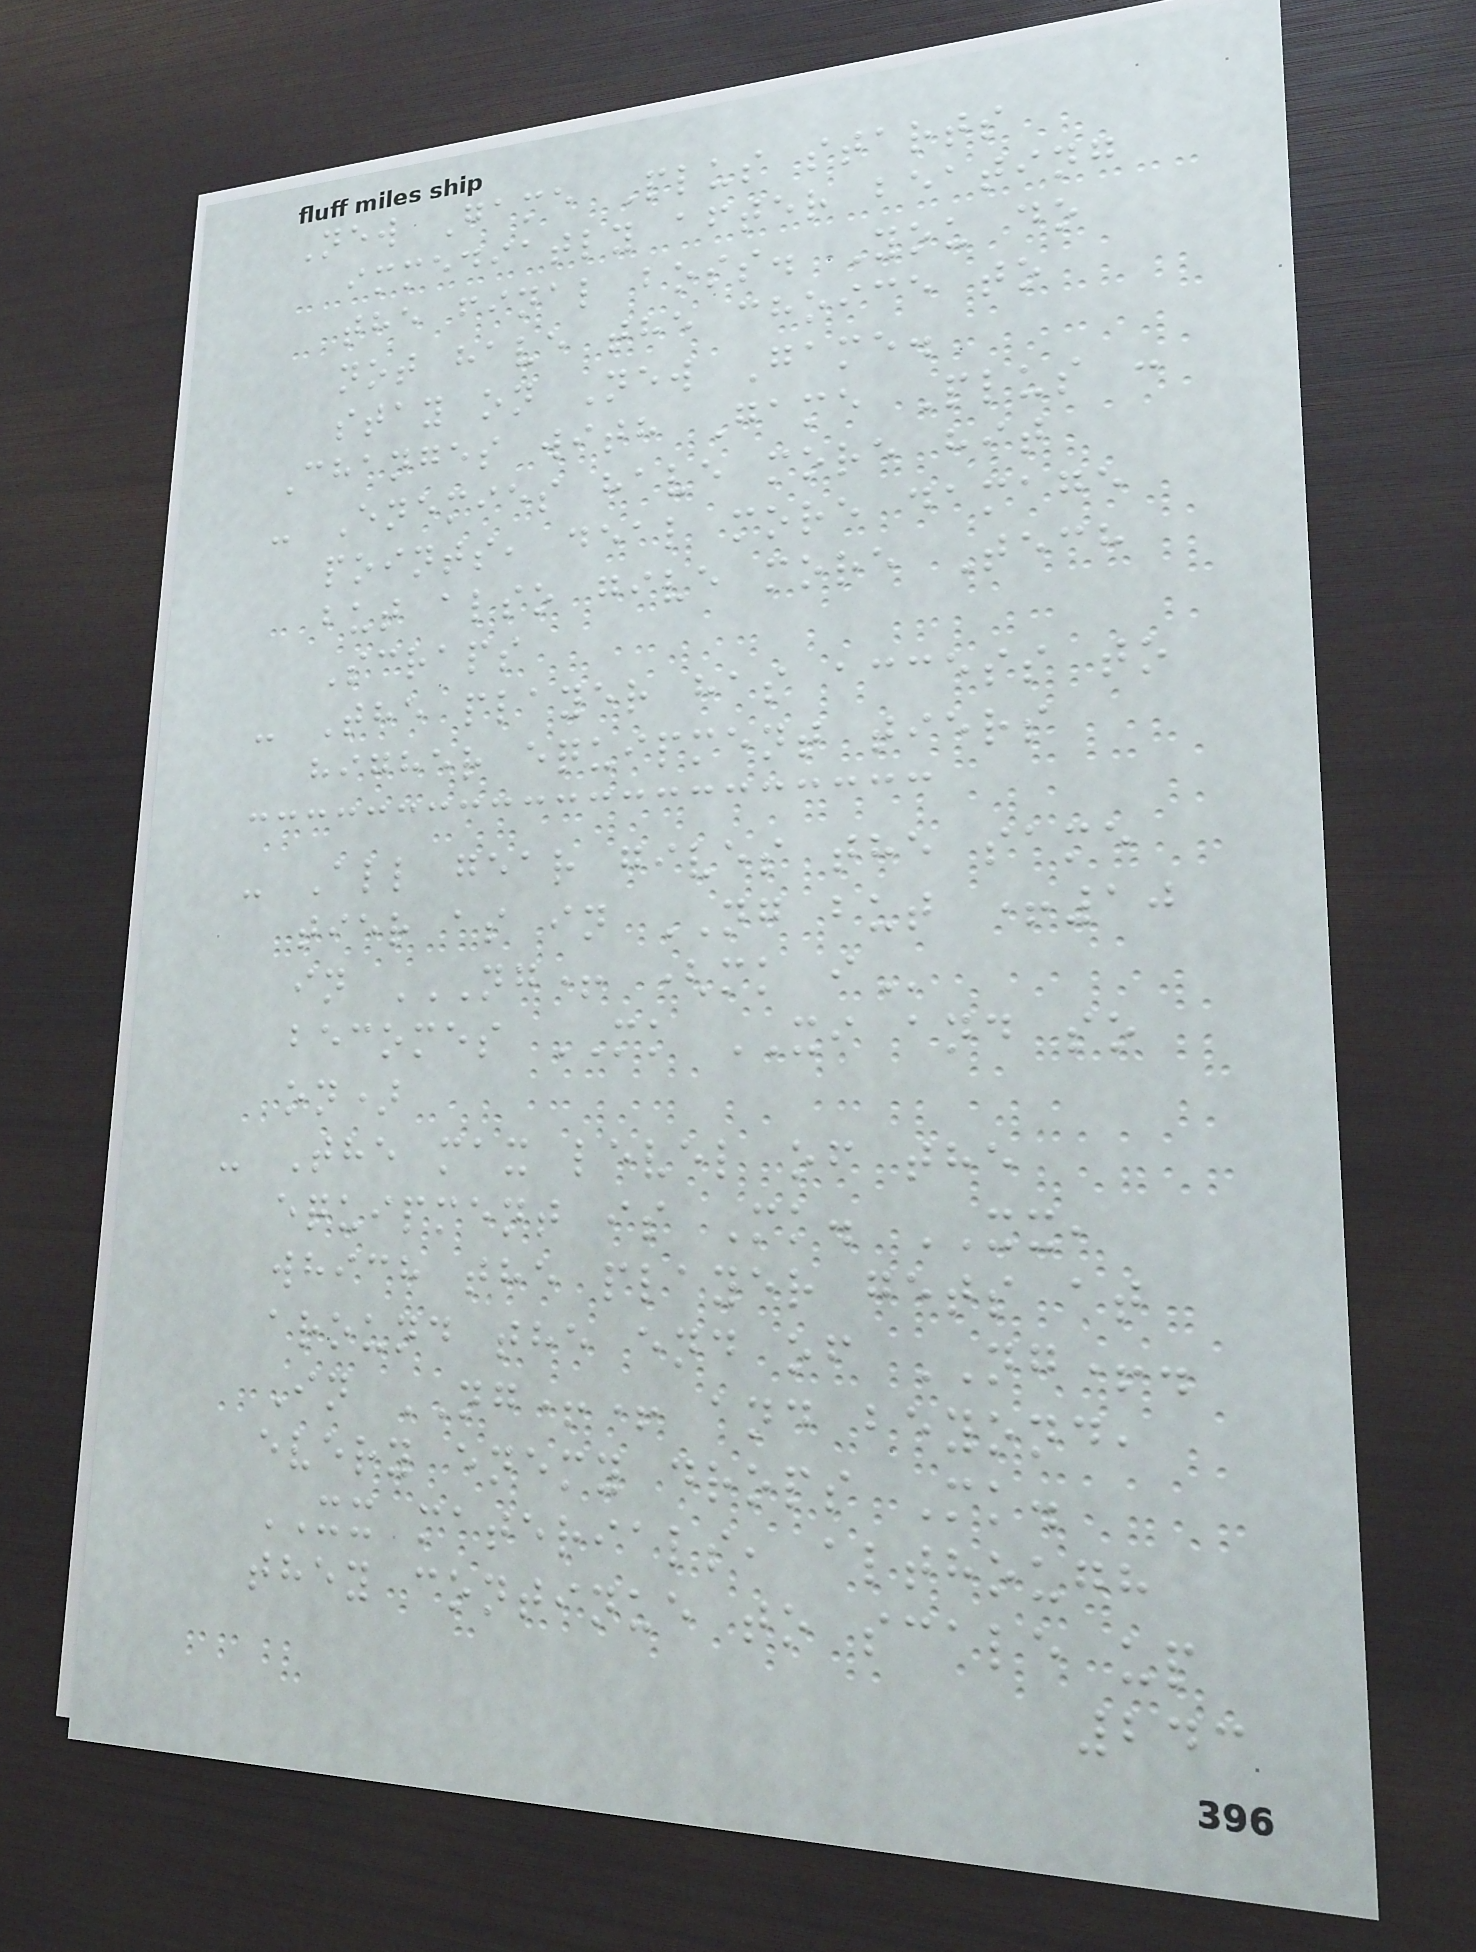New Game Plus starts
immediatly after beating
the final boss. You do
not have the choice to
stay on New Game.
Changes with Game Plus :
- Enemies have more hit
points, deal more damage
but also give more Tech
Scraps
- The player has access to
higher equipment tiers
- All gear gives the same
tier as in NG but +10
in NG+ (MK I
becomes MK XI and so
on)
- The max level of the
equipment is Mk. XX,
which the player gets at
around the end of NG+.
In NG++ and beyond,
every enemy drops Mk.
XX materials, although
they continue to scale up
243
